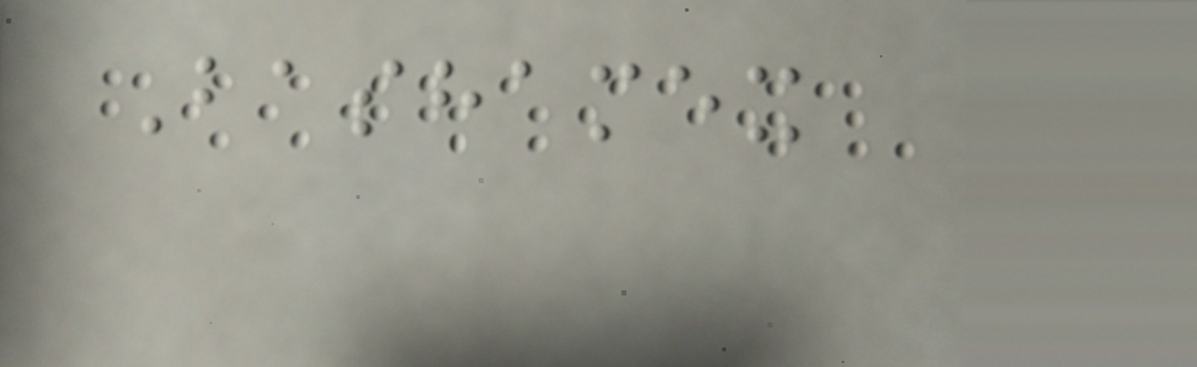Bashamex
